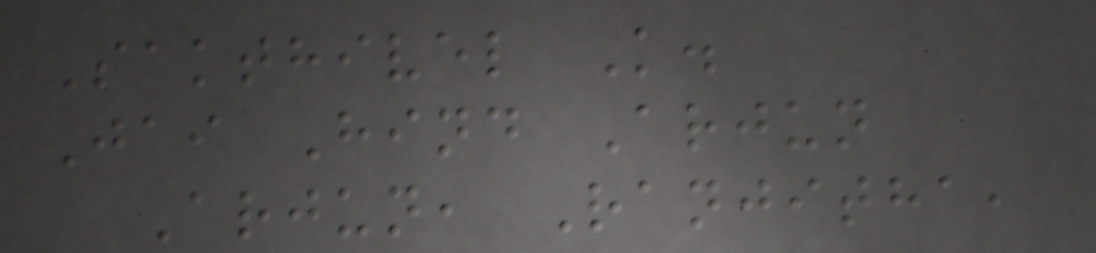Sakthivel K.
Jai Hind Arjun
Arjun, Ranjitha,
